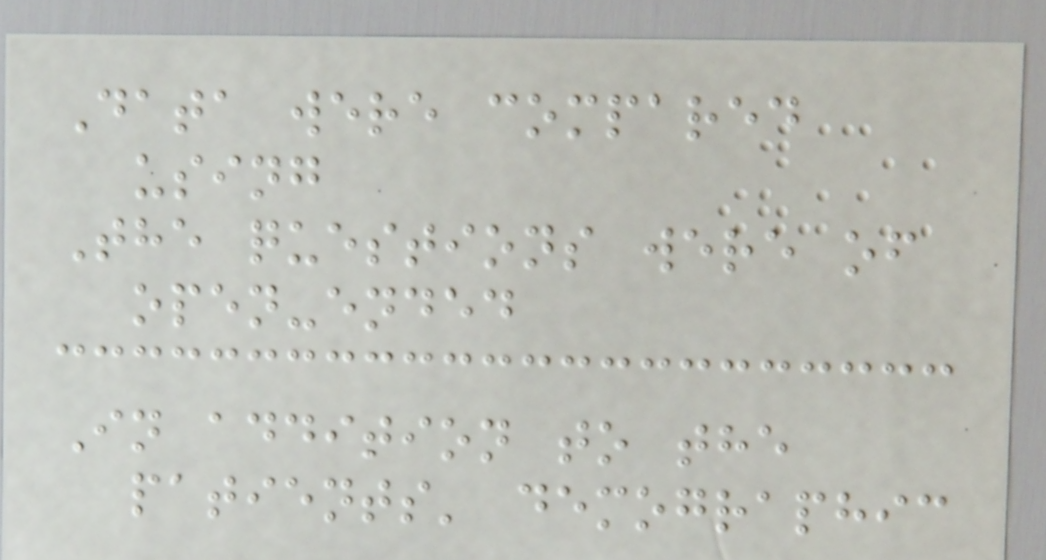Data were compared
using
The questions were of
open-ended
In addition to the
patients' demographic
